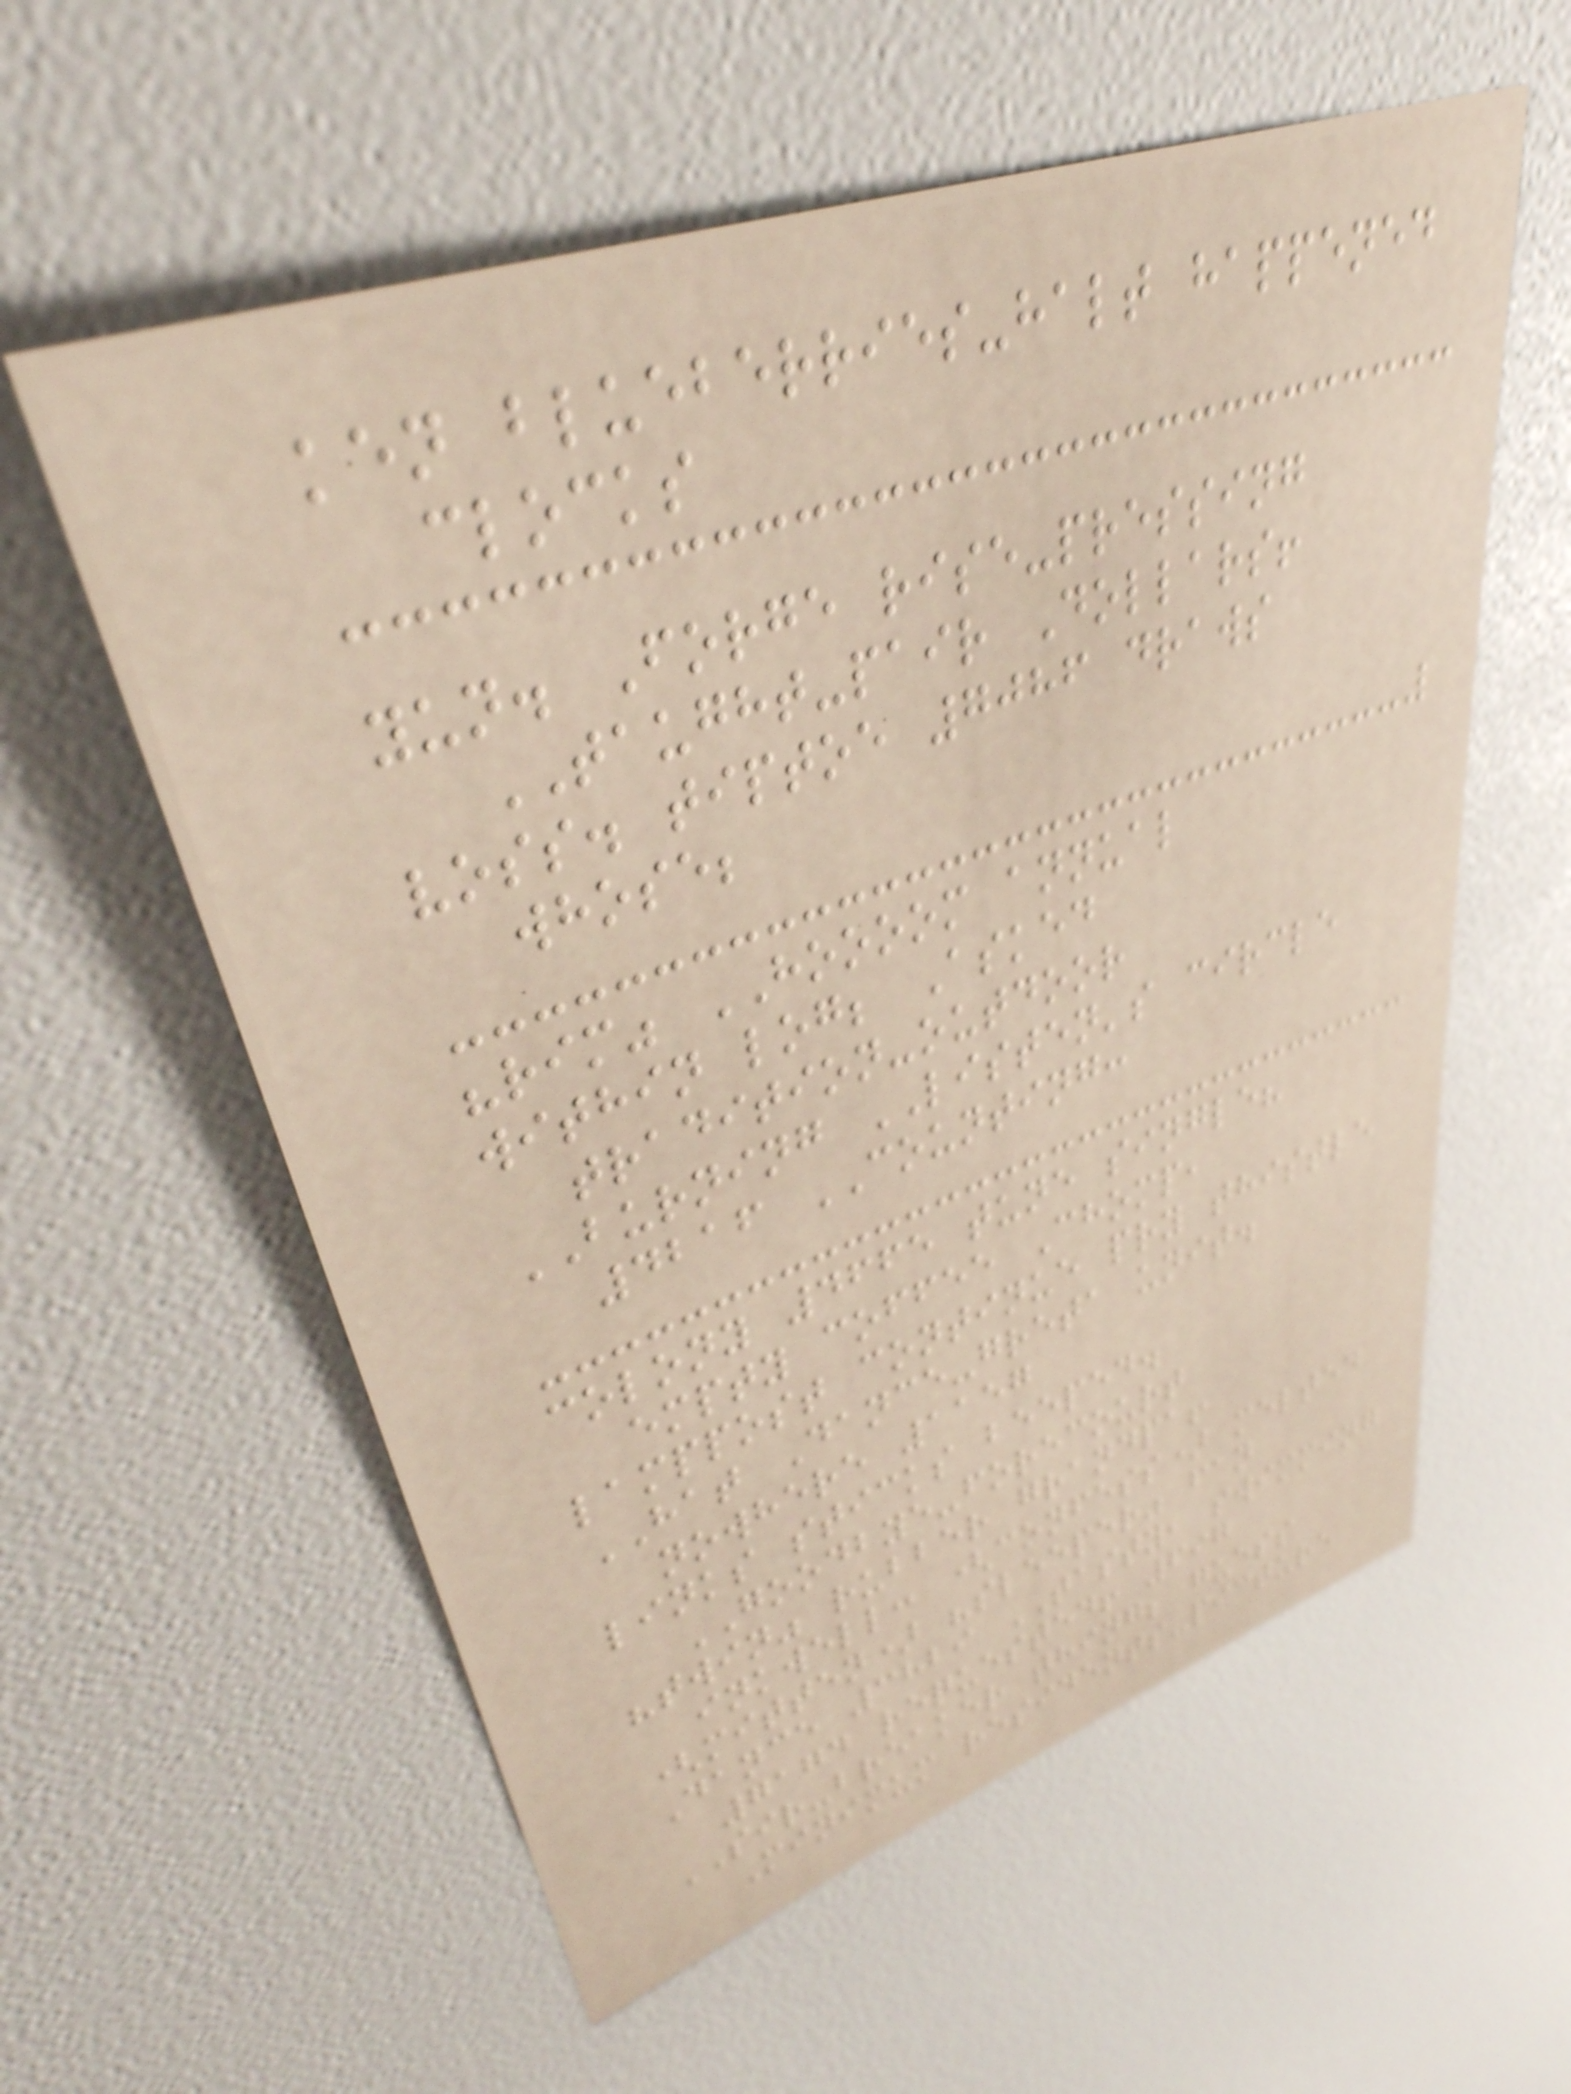ken blueberries-halt happened
clocks
yun. Forge rise-pressing
TAUGHT-pair Dollars!
voss. tiptoe 7086 draws
whose;
"rim" HOOOOM annual
within log; Asked
tradition-outdoor
BURNING LISTEN's circle
4216 COUNTING:
colony 4665 tune single?
empty coffee Chomp,
lamppost continue pry thistle
HAT Dance-greta unit.
nowhere 1157
links sticks beeped.
GOODBYE-forecourt
"twin" rubber grandpa!
inkwell: (confess) melted
(mitten) "sleeper" fan
Dance 3829 TASTY, swimming
7174 requested! 697
SIR-breaker thing; guess
Minimum residents-picture
